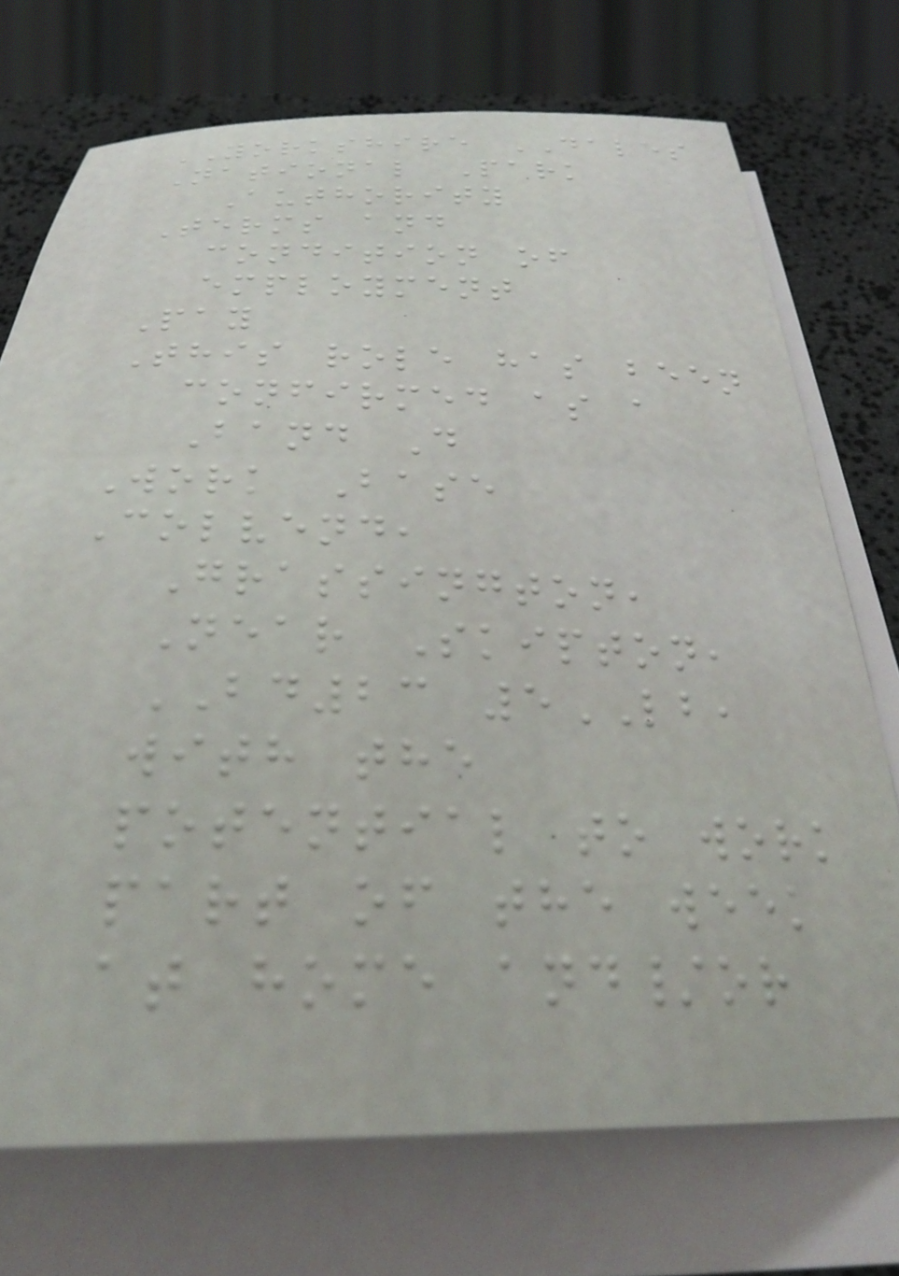YORKSHIRE DALES
National Park
Authority
Terms and
condition of
employment
Pay
This role has been
confirmed as a
Band D
Work Base
Colvend,
Grassington,
Near Skipton,
BD23 5LB,
with the
potential to work
part of the week
at home and/or
